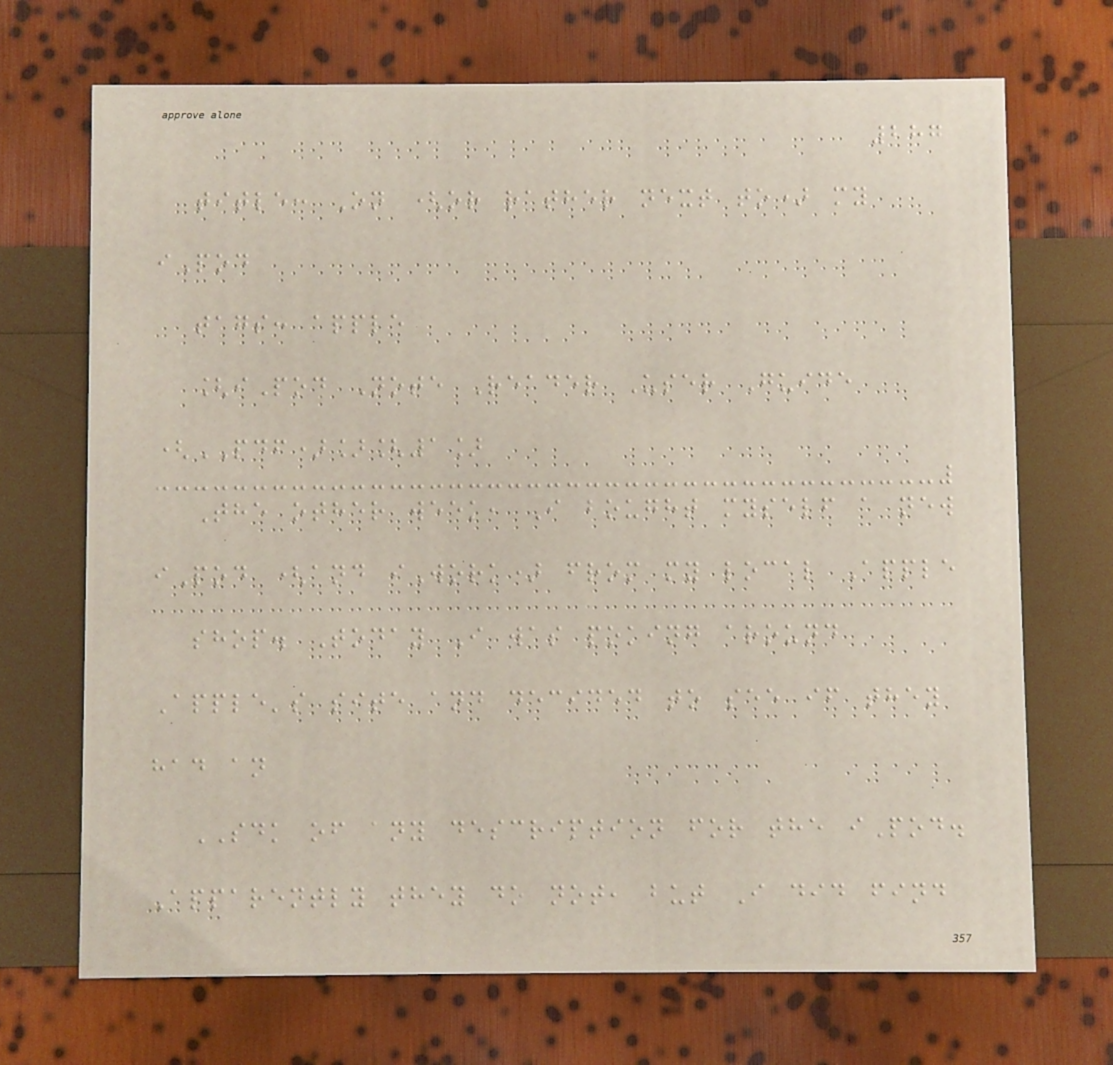287
title: On (or rather next to) my
iPod
tags: apple
[iPod Note Reader User Guide
(PDF)][1]
The other week, I bought myself a new
iPod (and iWork) from my local Apple
shop. Today I was poking around
Apple's site and decided to see if they
had an
SDK of any description for the iPod.
Apparently they do not, but I did find
